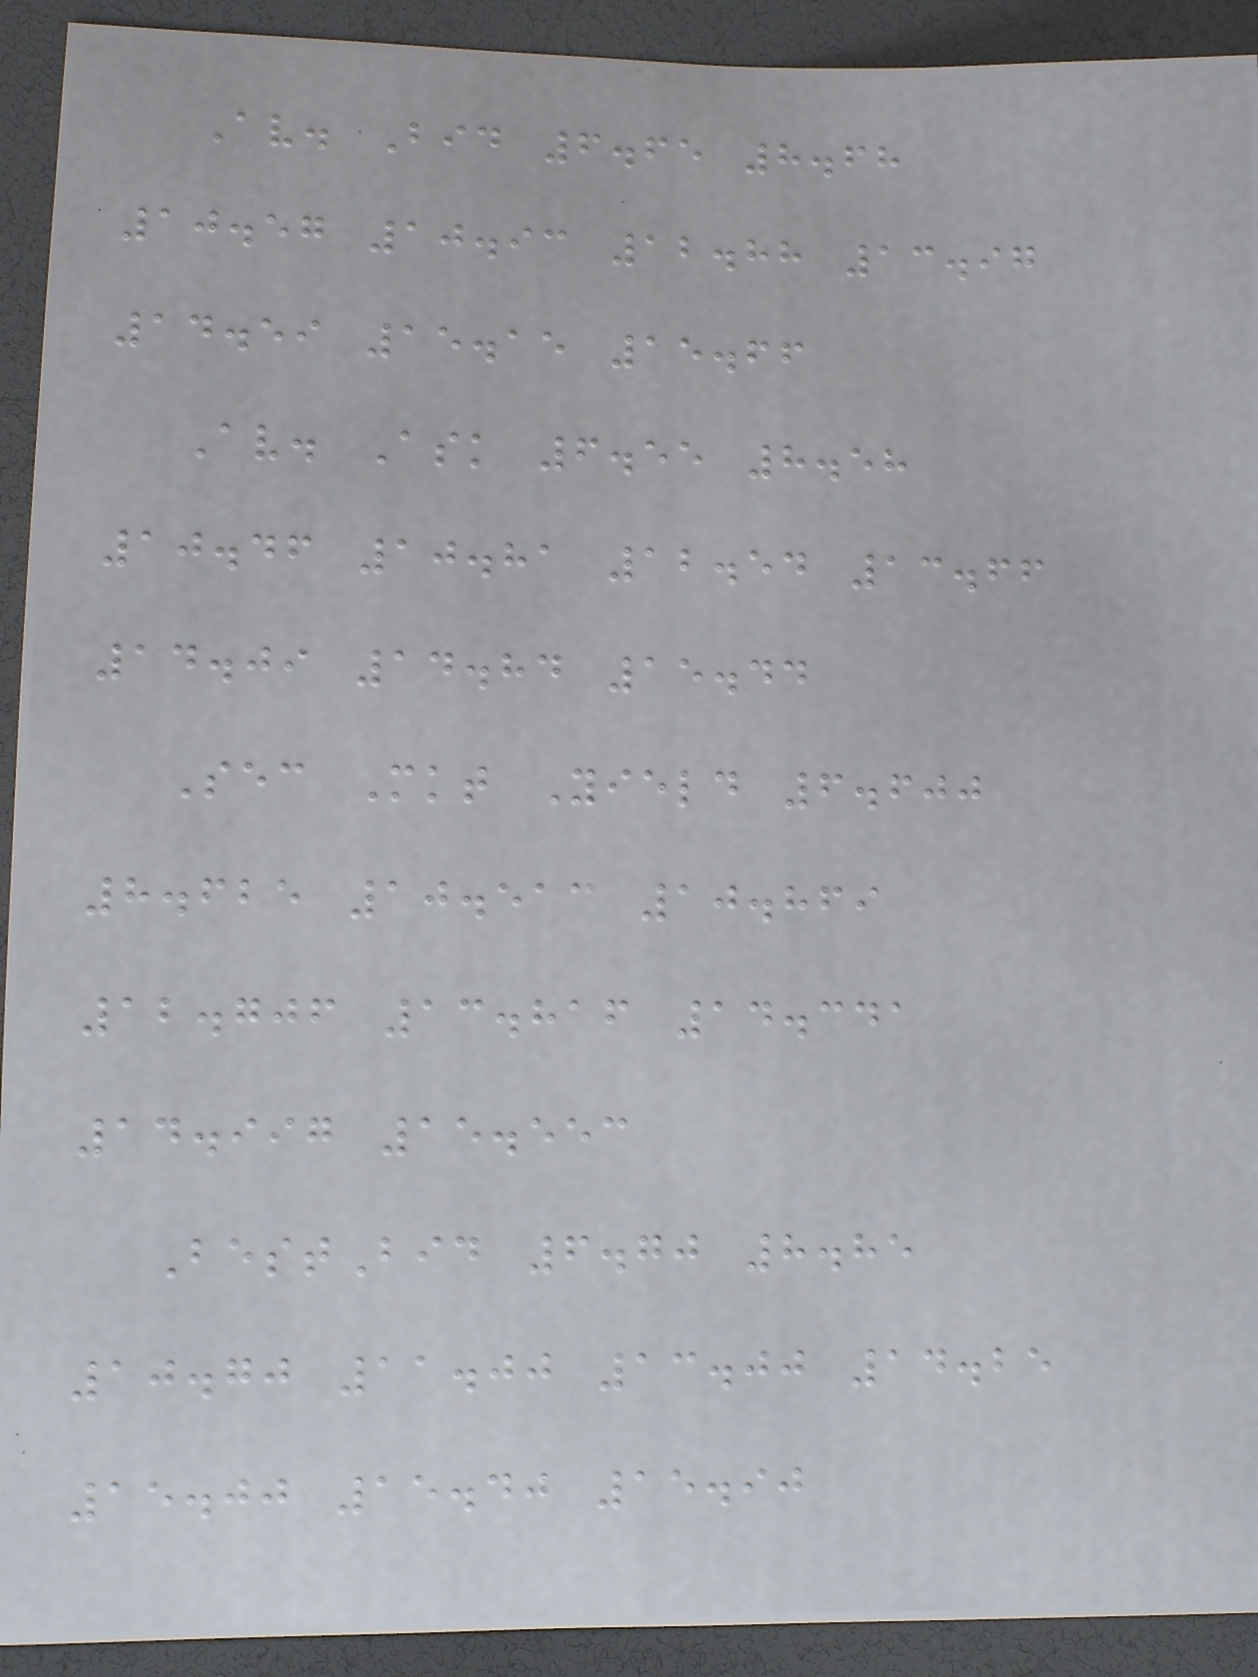Av. Bid 6.65 8.68
10.57 10.93 12.88 13.97
14.59 15.15 15.66
Av. Ask 6.55 8.58
10.46 10.81 12.54 13.66
14.09 14.84 15.44
Sec Mkt Yield 6.600
8.625 10.513 10.869
12.706 13.816 14.341
14.997 15.553
BestBid 6.70 8.85
10.70 11.00 13.00 14.25
15.00 15.40 15.90
